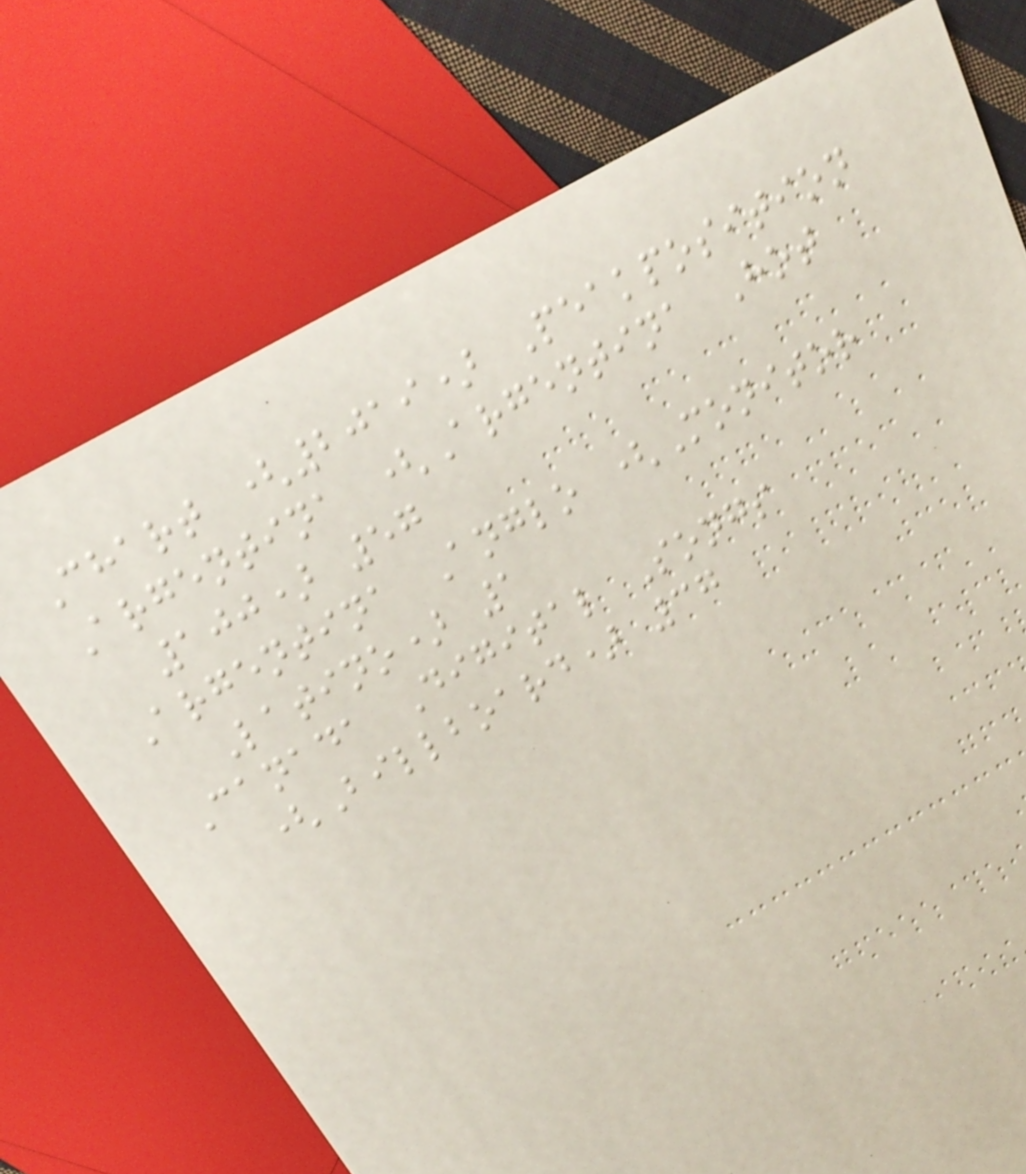Chart (2019) Peakposition
Argentina (Argentina Hot
100) 57
Argentina Anglo (Monitor
Latino) 1
Canada Digital Songs
(Billboard) 37
